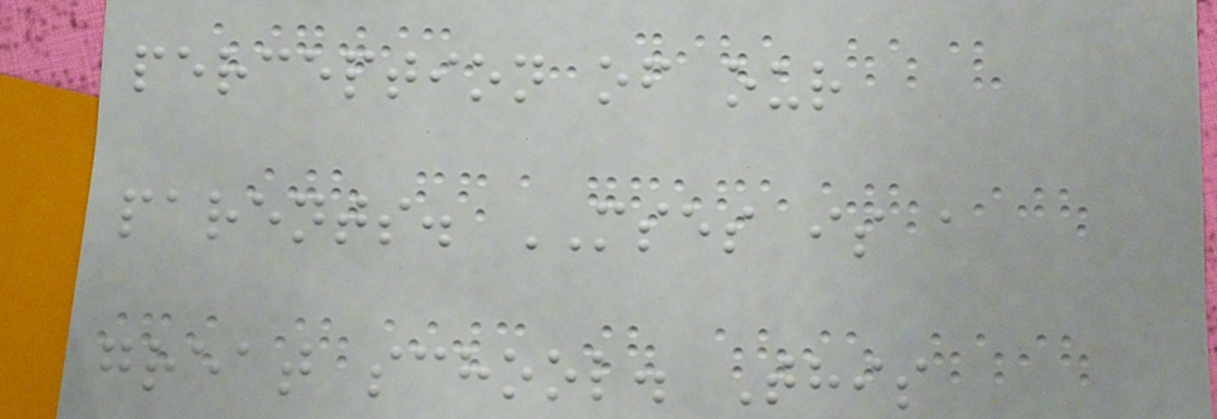perception of our
parents. MSES is a
great school. This
